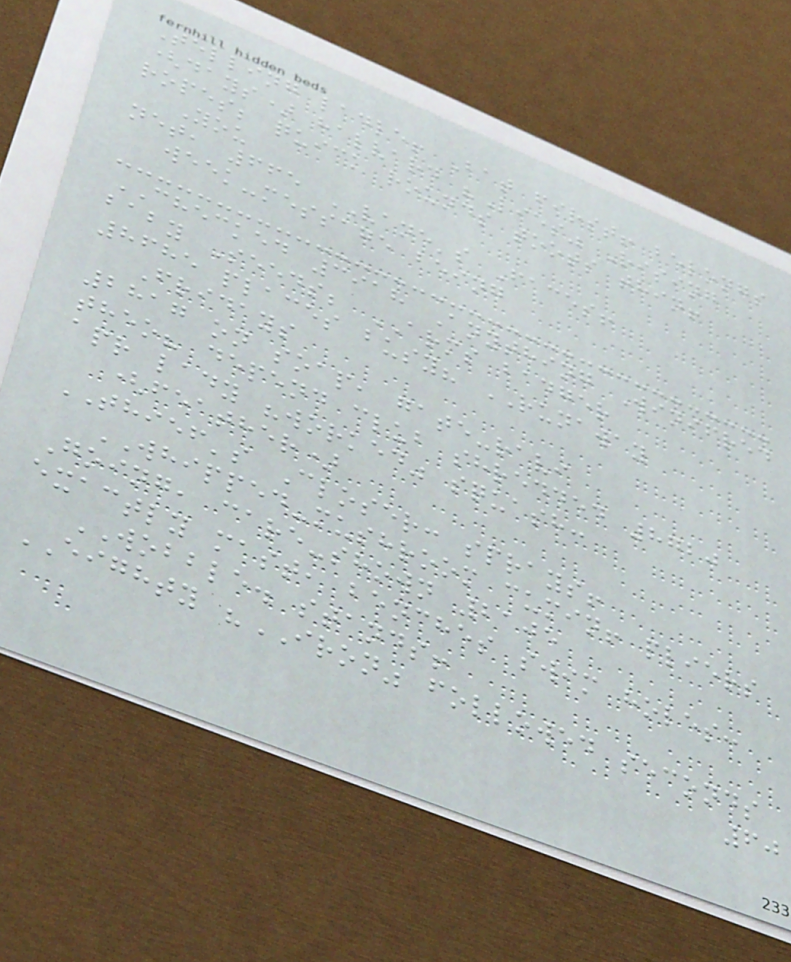Telling ladle! Bat first! belongs
(days) halvard "Lies" Rising
ropes; quick rounds toots thin!
You
net, 665 VANE's Faces!
week-message being
CHECKED 3918 Anything Winifred
baby Seeds; ARMS badger
8685 places busy? RUNAWAY
Fridays
2817 on soap, gate-ravi
theo? depend club shredded 8720
apr lady "worked" squash:
(feather)
THIEF's Closer: sprays!
WHIPPED-mushroom cumin! pliers
Going, care-shown 2105
exactly mast, benches swim holes:
WOBBLE. stands!
EIGHTY "IRON" followed seconds
60
